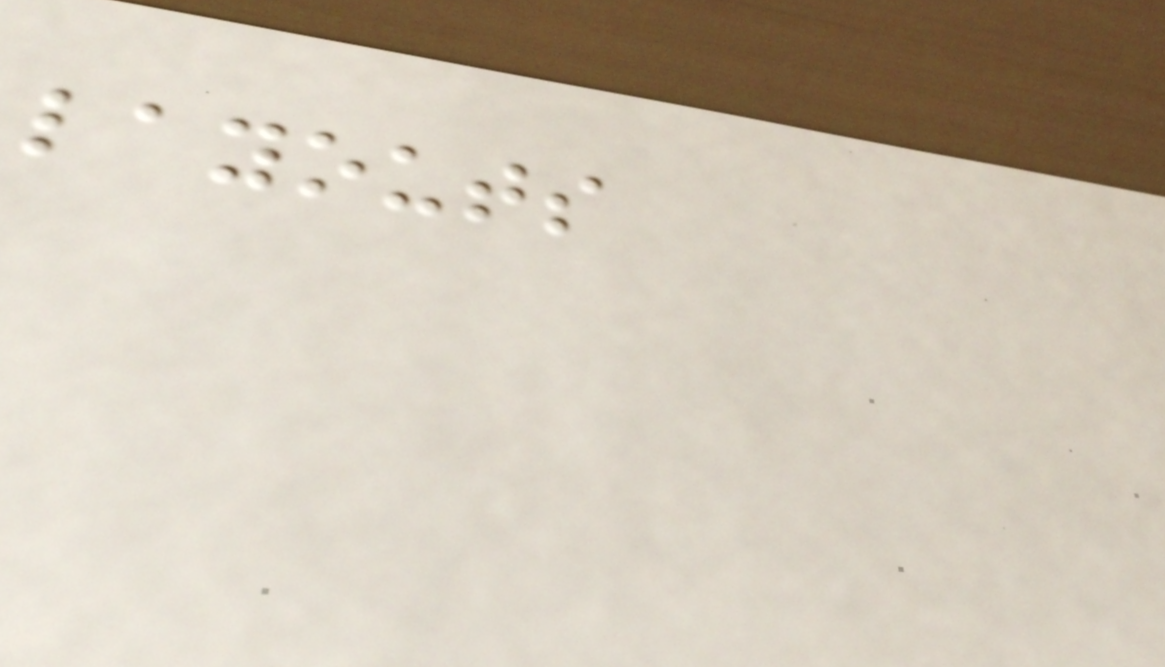layouts
